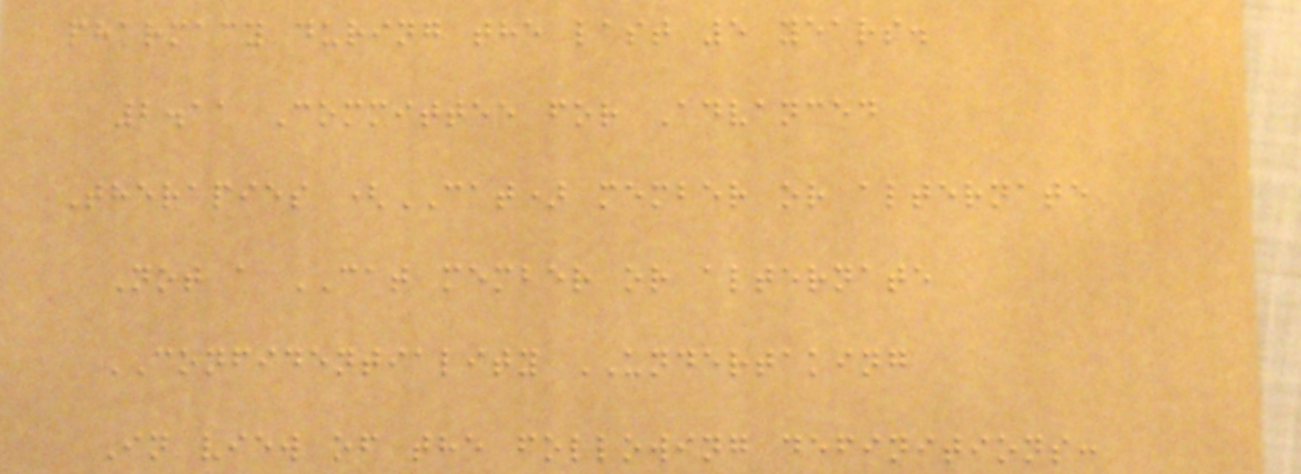pharmacy during the last 5 years.
2.11 Committee for Advanced
Therapies (CAT) member or alternate
Not a CAT member or alternate
CONFIDENTIALITY UNDERTAKING
In view of the following definitions:
